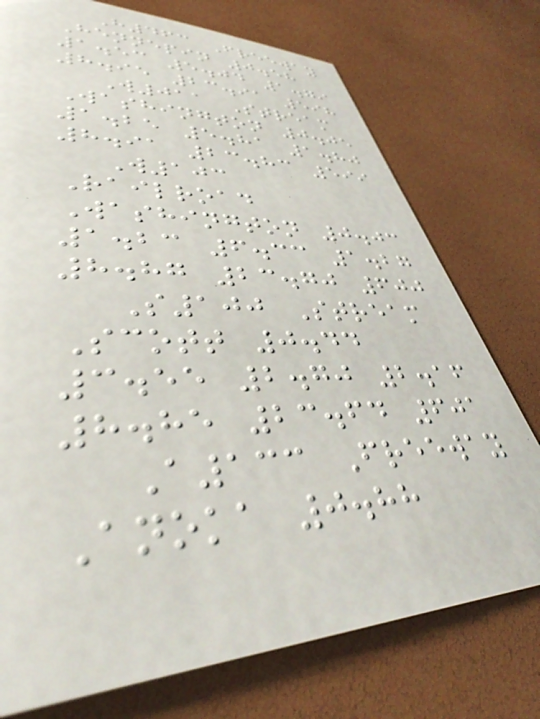H463 Freeway
Hennepin 0.58
1.53 5.04 1.79
8.95 23.91 598
W011 Stream
Washington 0.05
1.25 5.81 1.80
8.91 23.83 599
W103
Railroad
Washington 0.03
1.23 6.33 1.27
8.87 23.70 600
S100 Stream
Scott 0.44
3.55 2.70 2.16
8.85 23.64 601
A133 Freeway
Anoka 0.88
